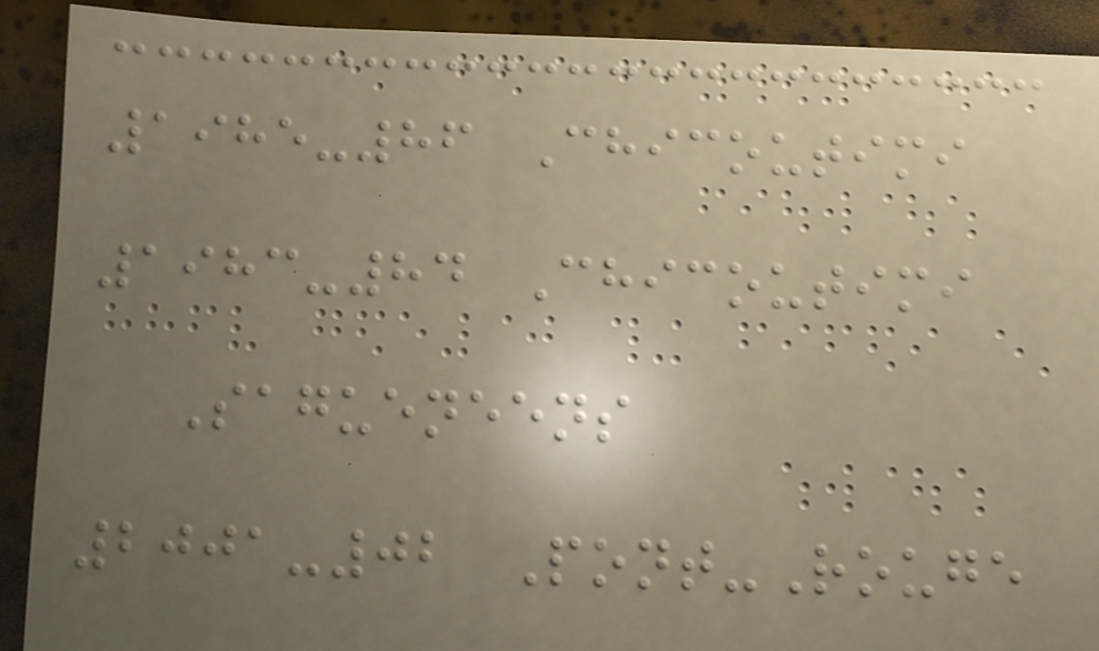1985-86 Chicoutimi
1983-84 Chicoutimi
Sagueneens
2001-02 Pont-Rouge
